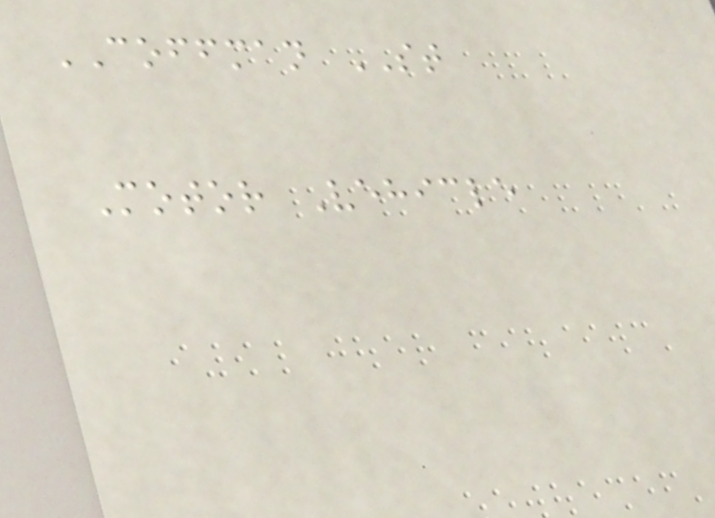COFFMAN ST
Motor Vehicle
